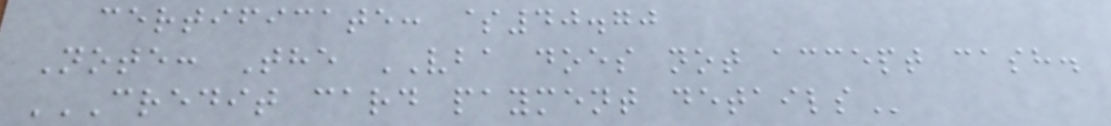certificate: $40.70
Note: The VBA does not accept cash.
CREDIT CARD PAYMENT DETAILS
